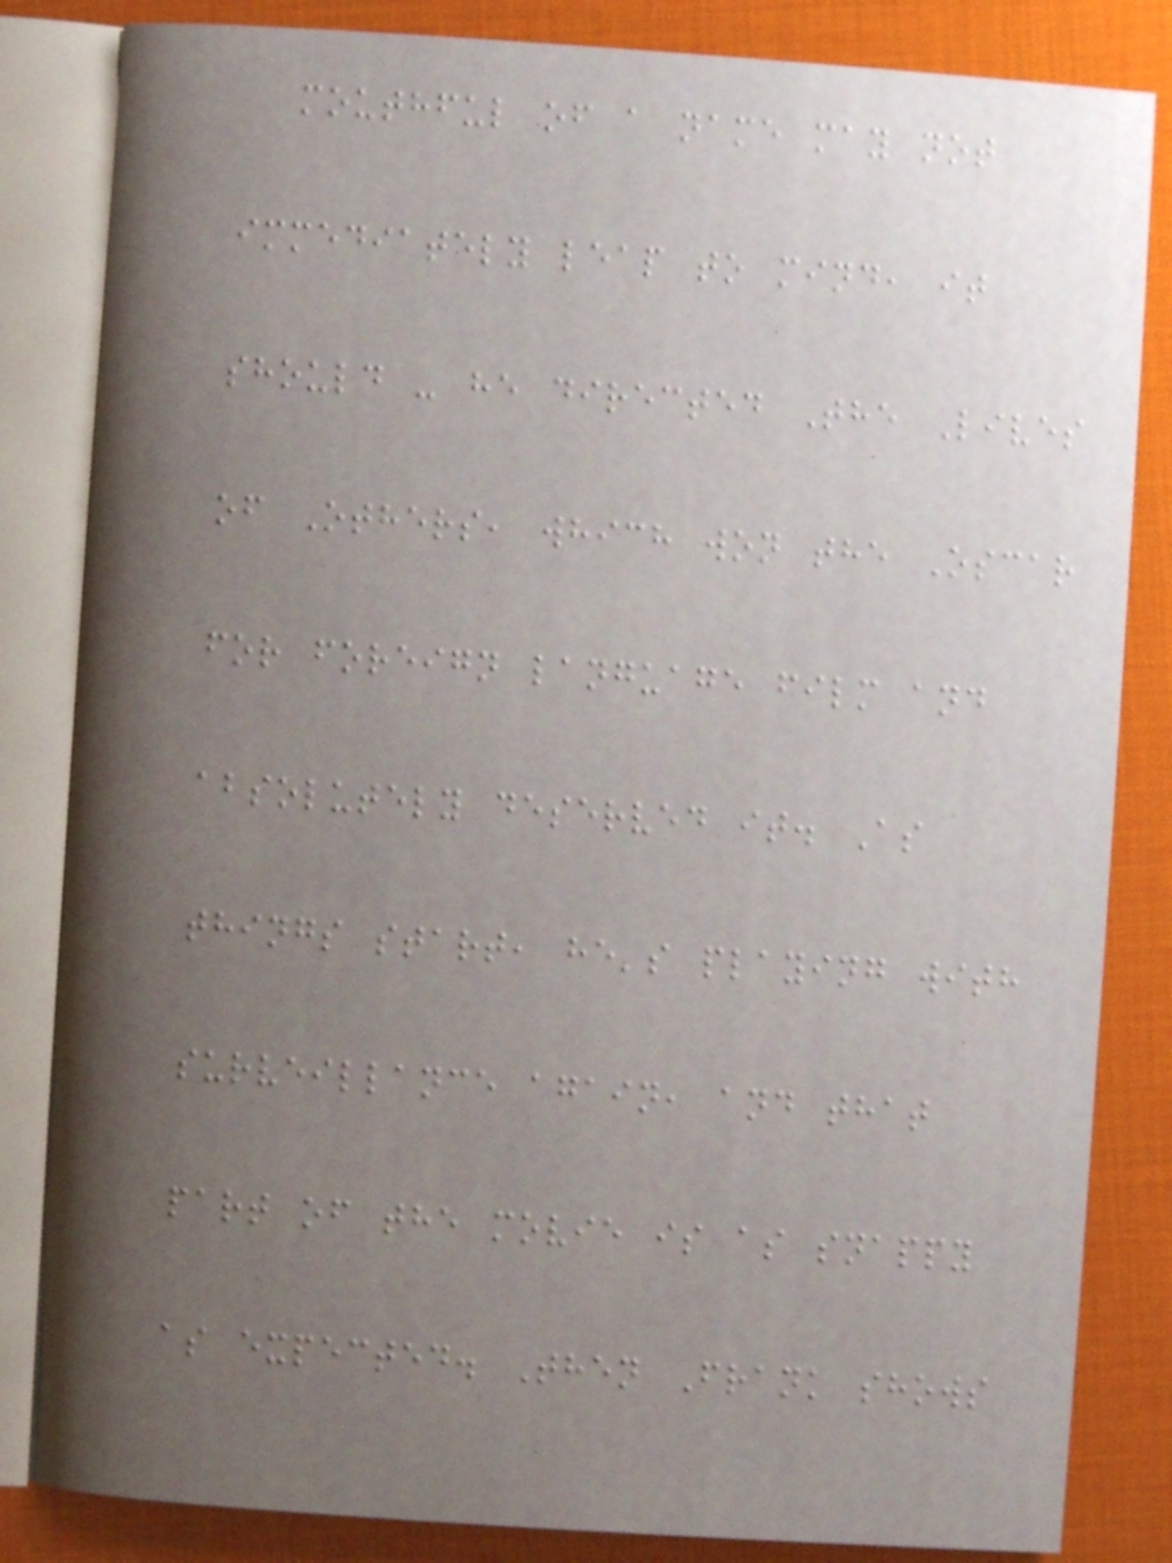mouthful of a name may not
immediately leap to mind, it
should - he directed The Lives
of Others, which won the Oscar
for foreign language film and
absolutely deserved it. As
things start, he's playing with
surveillance again, and that
part of the movie is as snappy
as expected. Then Frank shows
